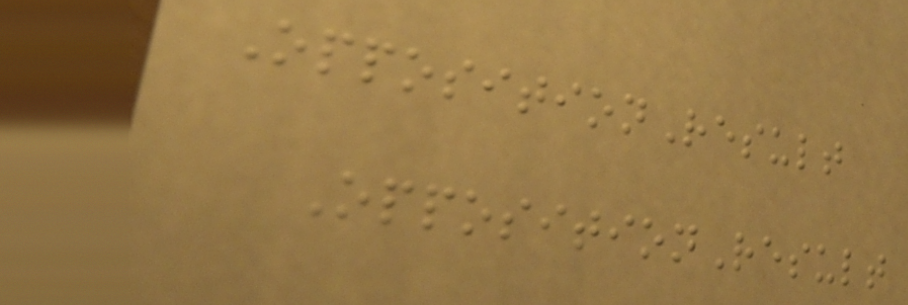OppositionResult
OppositionResult
